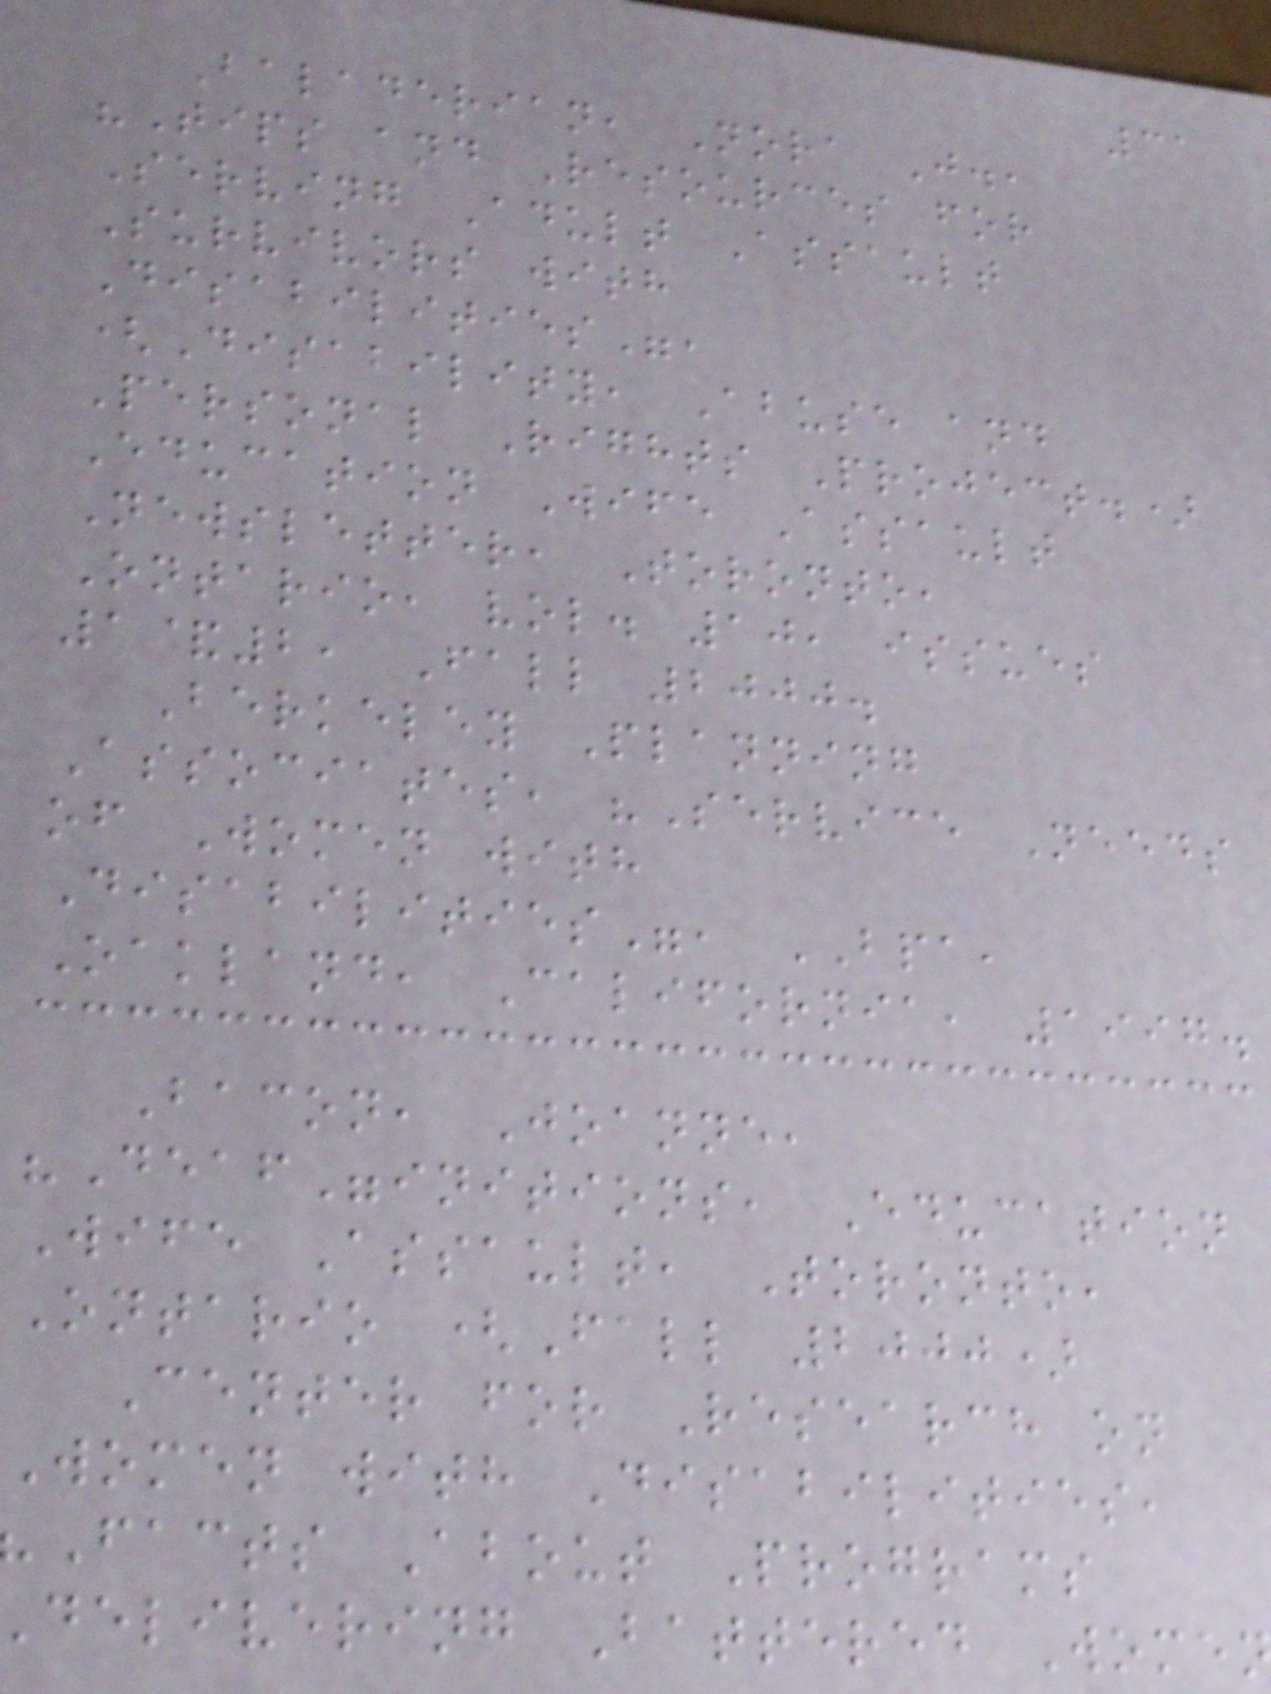31
Baladerian, Nora J.,
"Tips and Resources for
Serving Adult Assault
Survivors with
Disabilities",
(Disability, Abuse and
Personal Rights Project.)
Education Wife Assault
Newsletter, Toronto,
Ontario, vol. 10, issues
1&2, Fall 2000.
Berkeley Planning
Associates, "Service Needs
of Women with
Disabilities", BPA,
Oakland, California, 1997.
Bacon, Joanne,
"Deaf"initions, Education
Wife Assault, Toronto,
Ontario (Fall 2000)
Center for Research on
Women with Disabilities,
Facts About Programs
delivering Battered Wome
